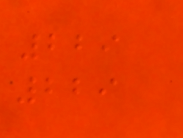229
229
